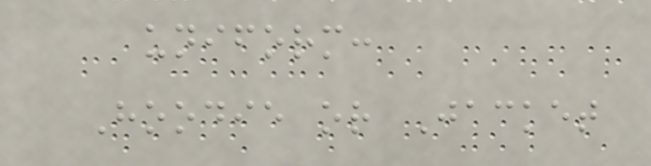uniform:
Hoodie or Jacket
